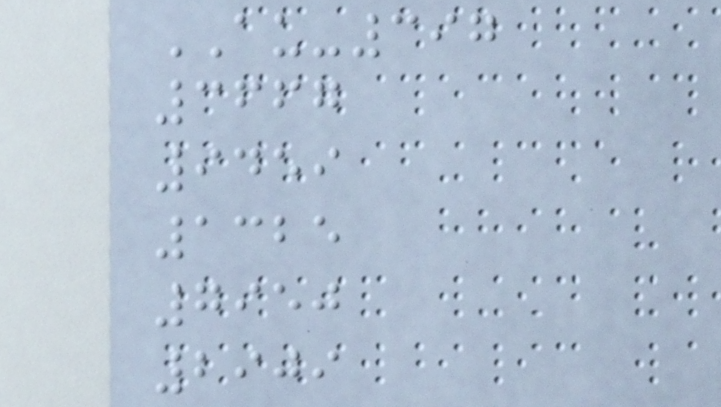AU-397
3667
9459
1325
7950
2909
